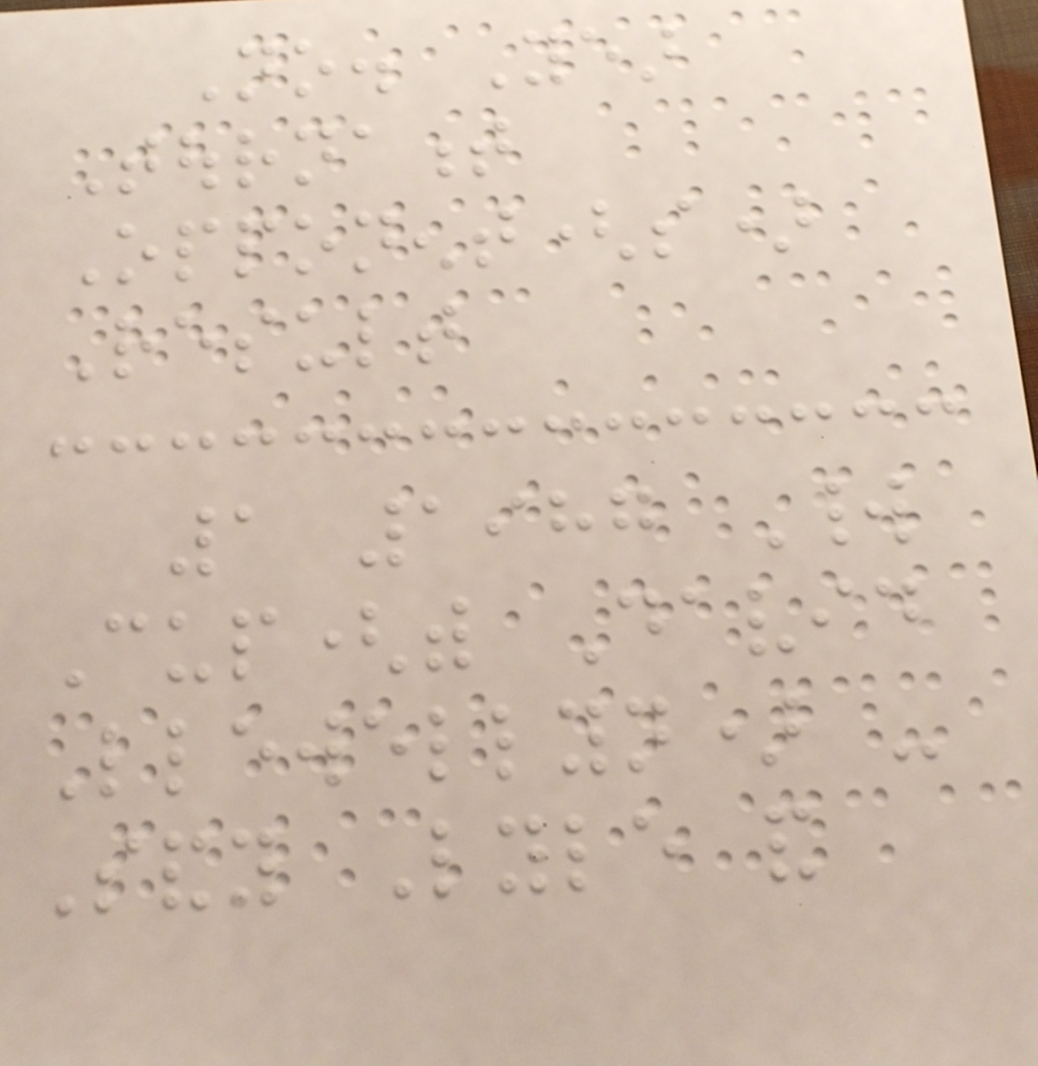No. Year
Tournament
Opponent(s)
Result
1 1987 World
Cup(with David
Llewellyn) -
Sandy Lyle and
